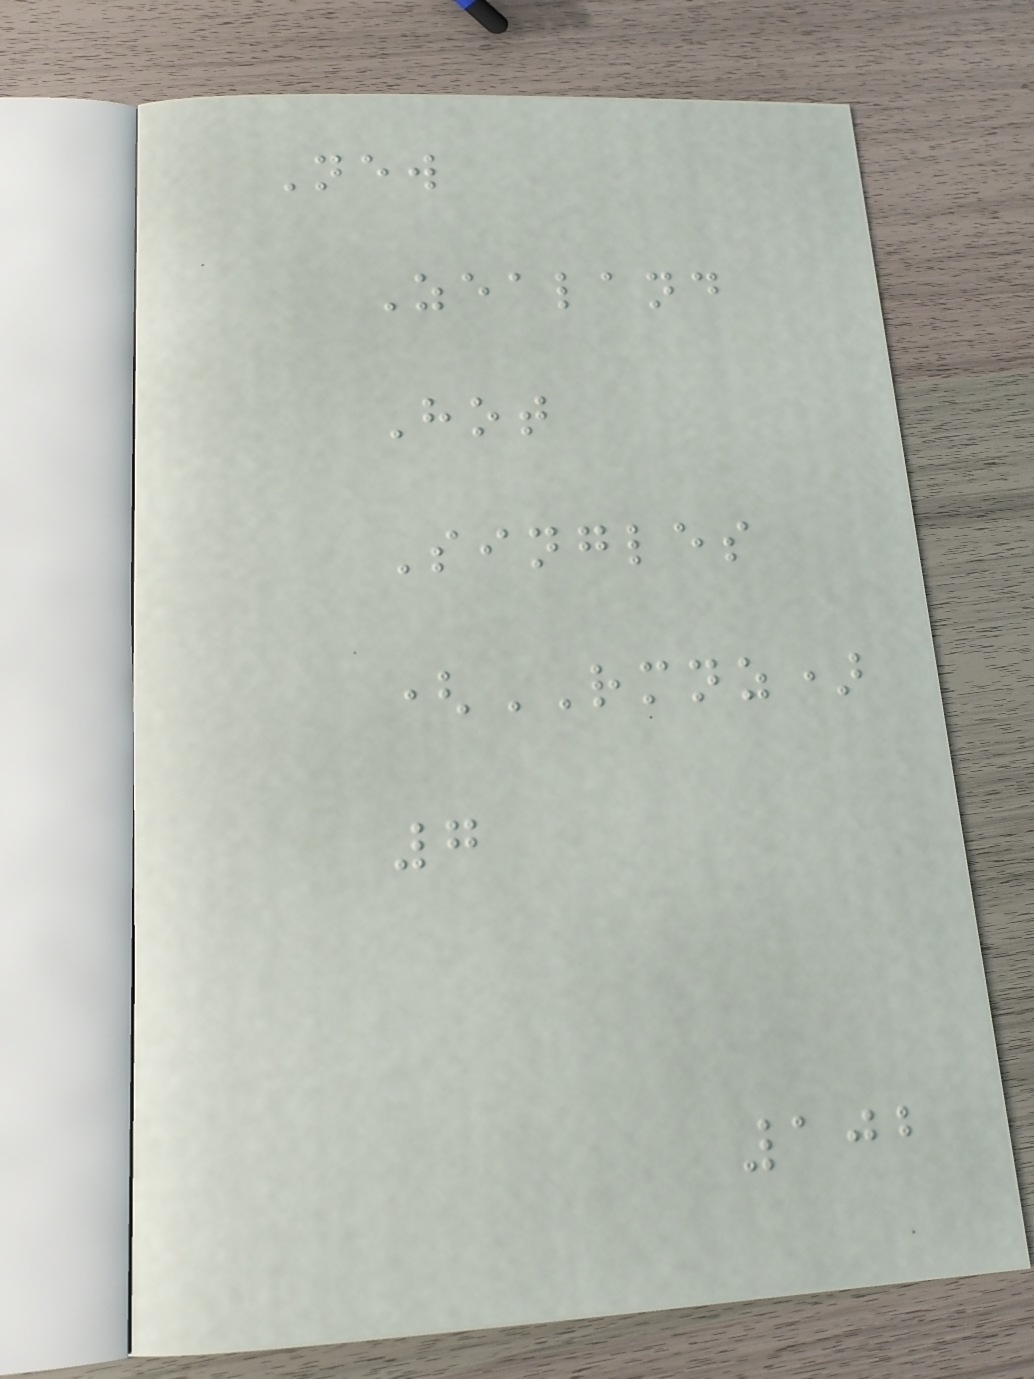New
Zealand
Hot
Singles
(RMNZ)
7
102
